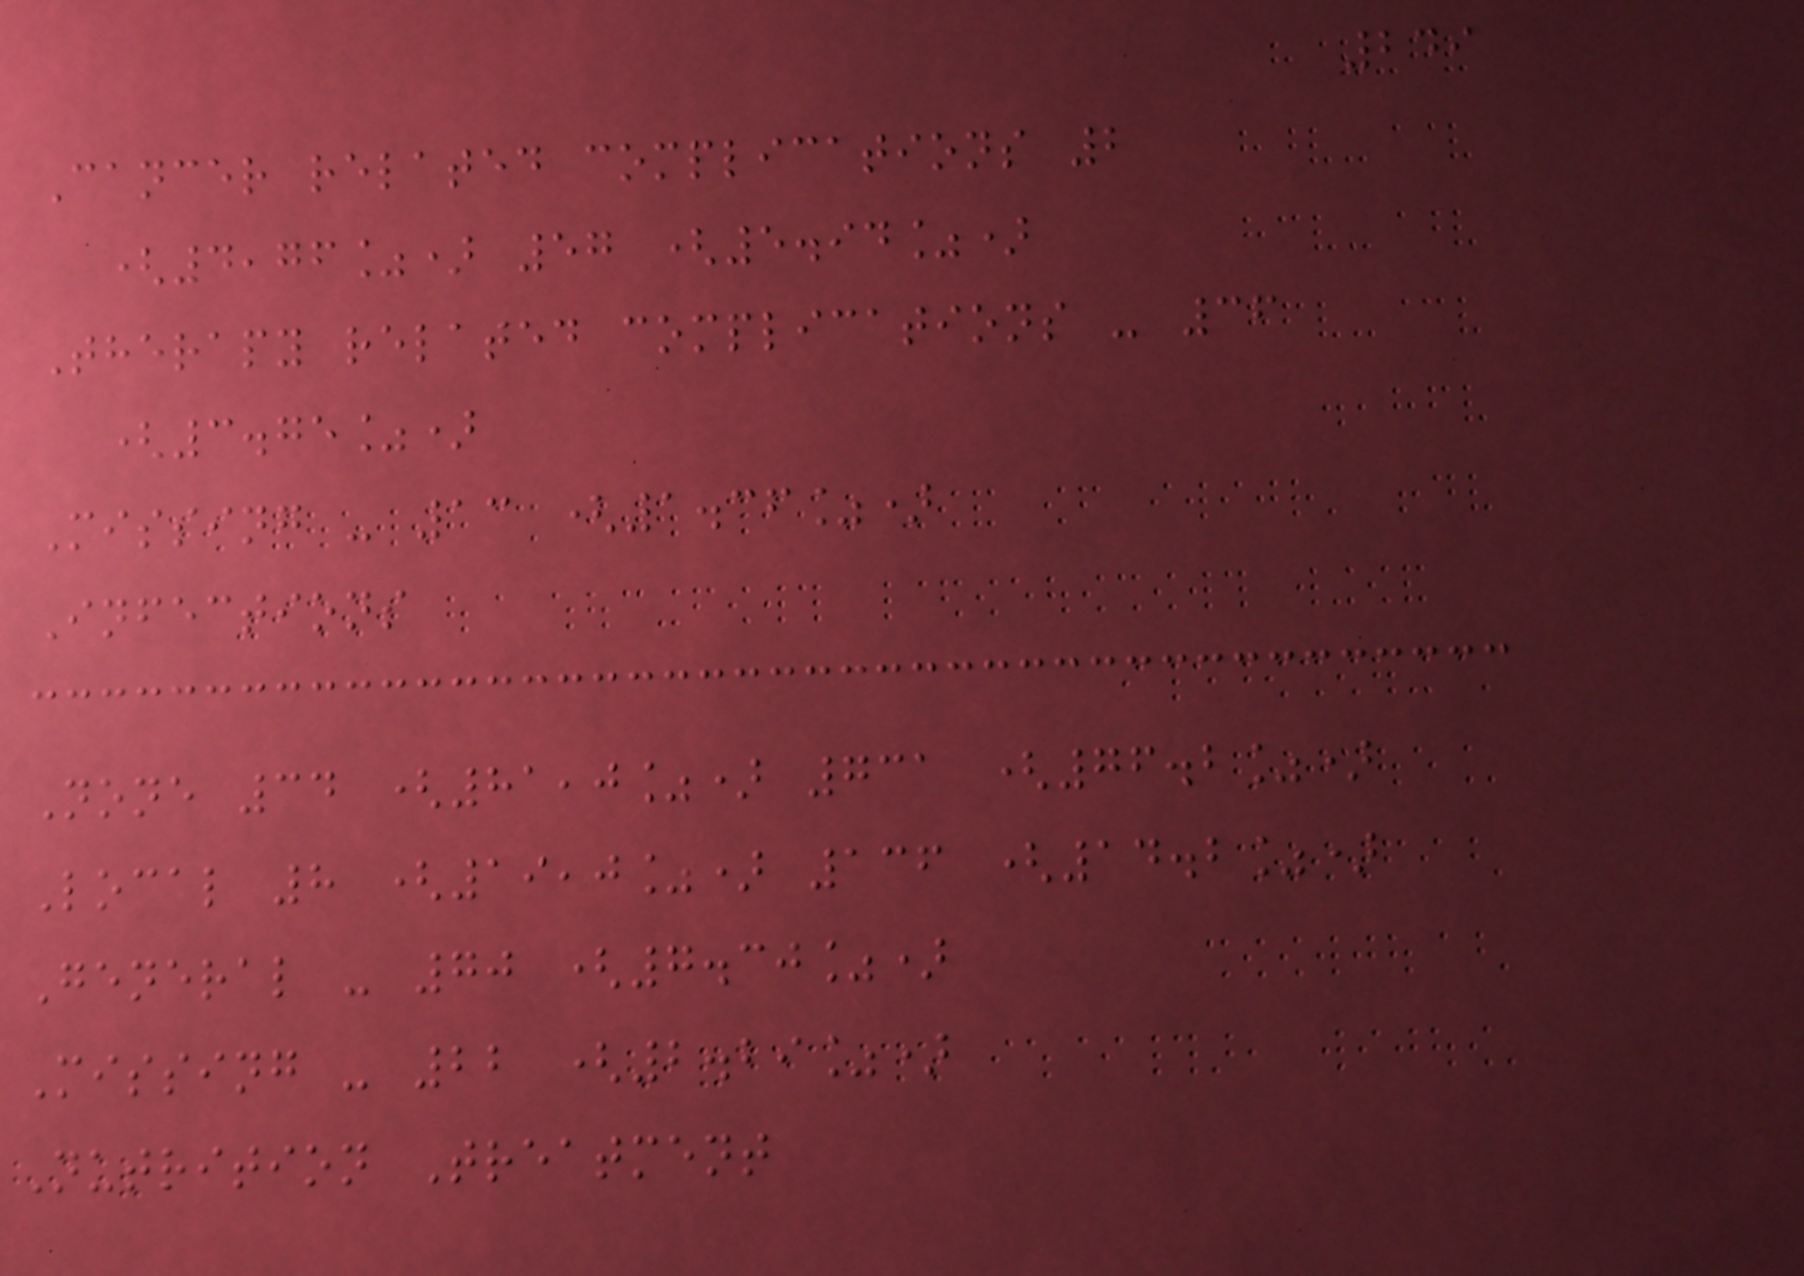249
Cancer related complications 2
(4,76%) 57 (5.94%)
Therapy related complications - 36
(3.75%)
Missing - 13 (1.36%)
Infections
None 34 (81,0%) 731 (76.2%)
Local 8 (19,0%) 136 (14.2%)
General - 70 (7.30%)
Missing - 22 (2.29%)
Nutrition Treatment
